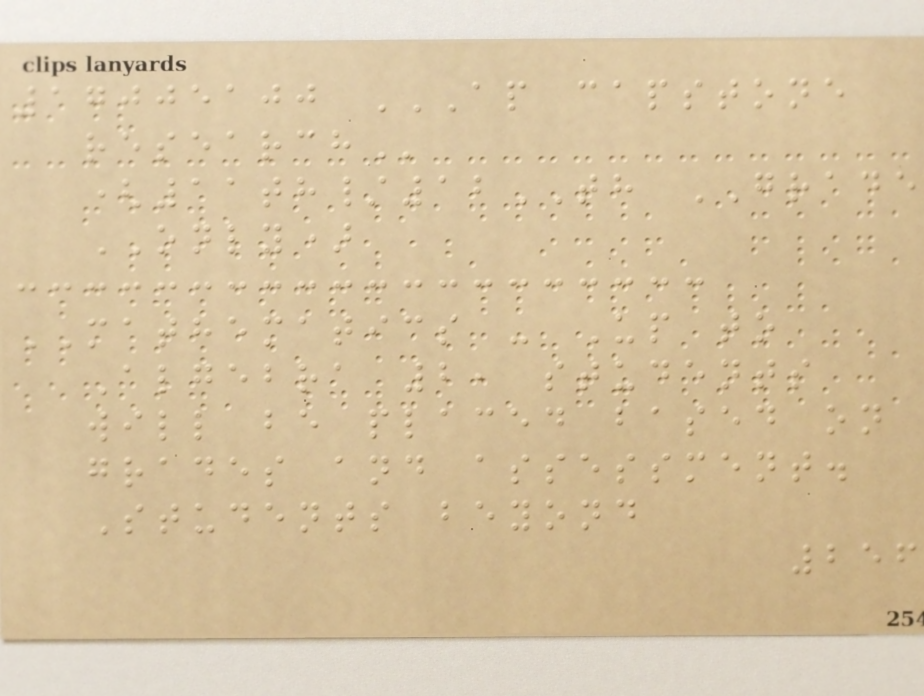17005100 AP CAPSTONE
RESEARCH
(11th/12TH GRADE
ONLY)
MATHEMATICS - Up to
Algebra 2, students
will be placed based on
grades and assessment.
Students beyond
256
